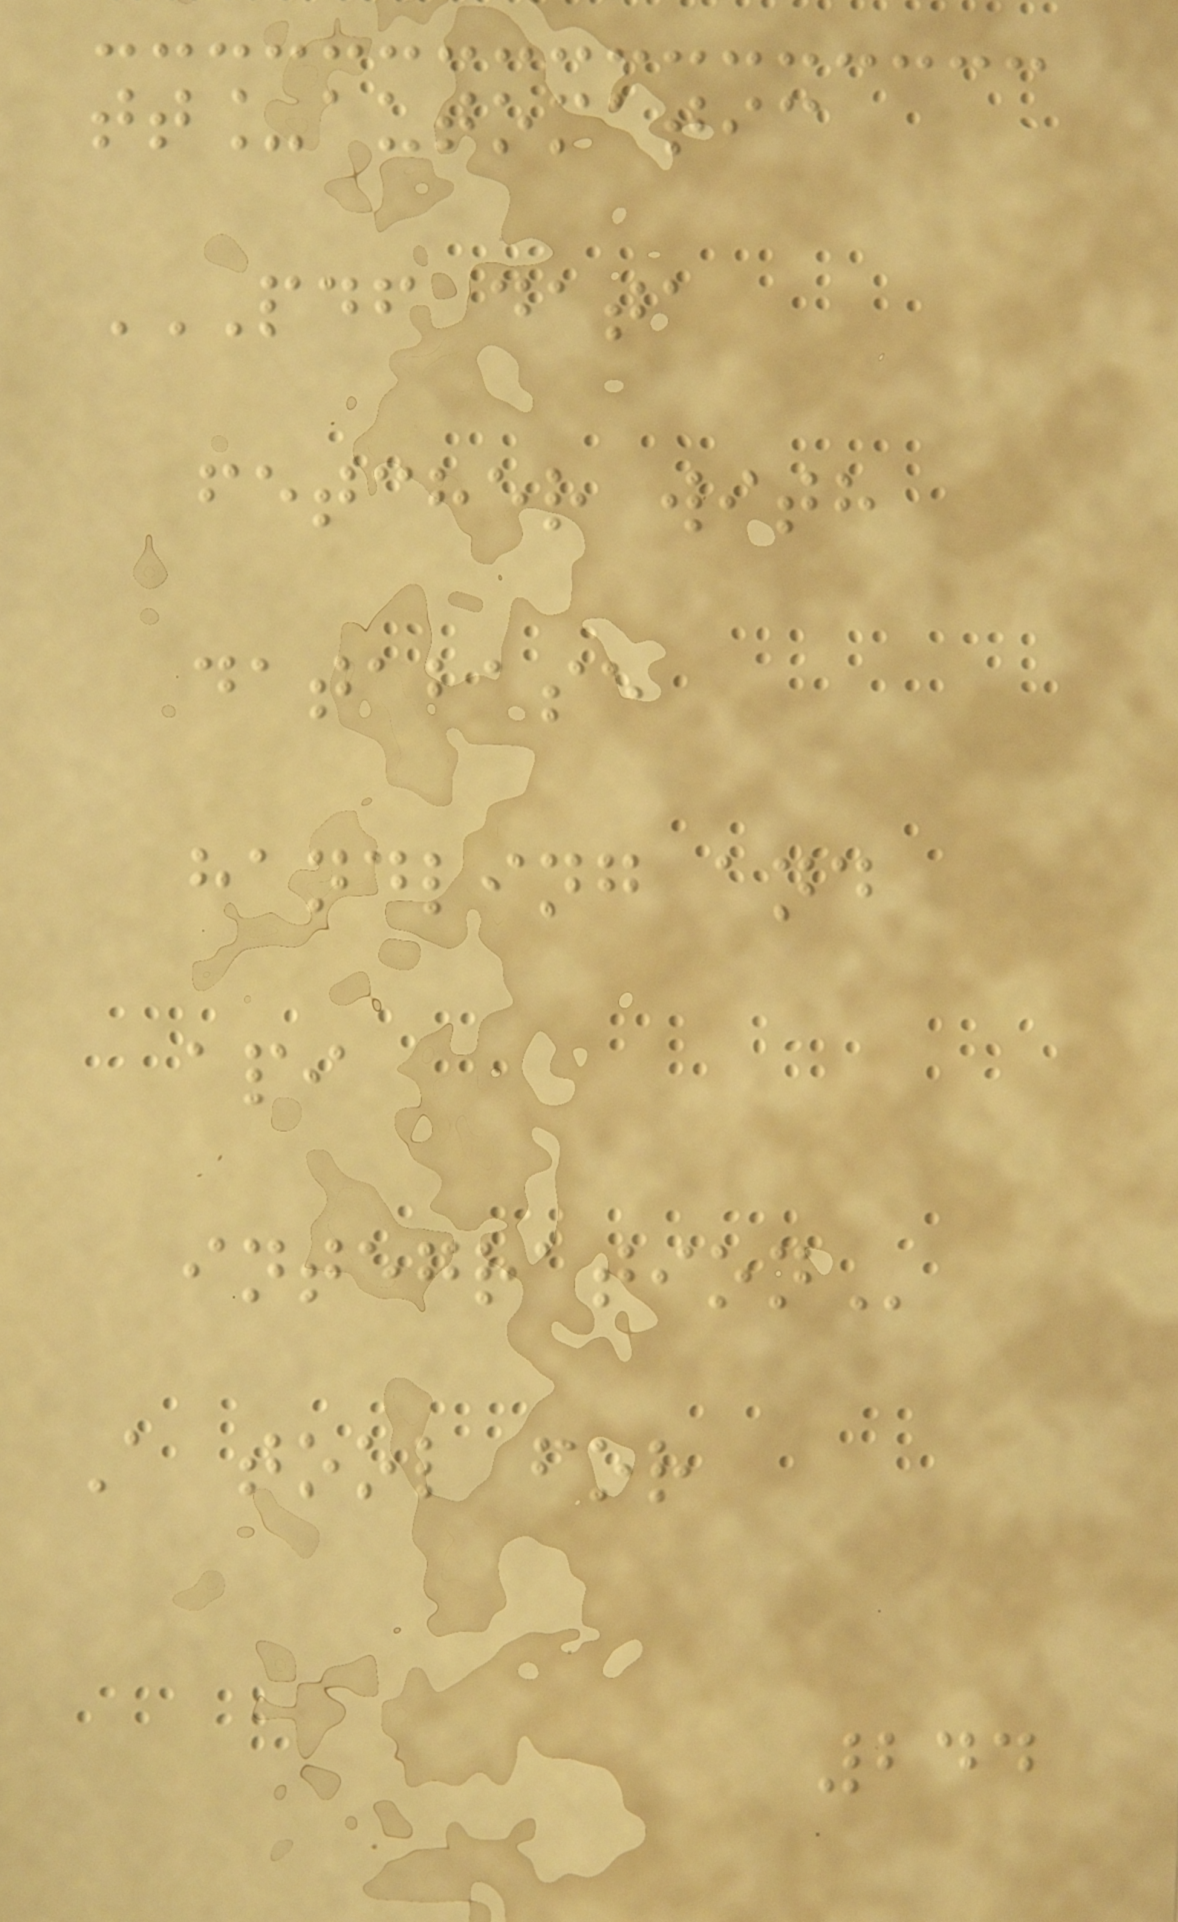tt_automatic
PDF DATA
FETCHER WITH
DATABASE
HANDLING AND
API
INTEGRATION
A tool for
244
